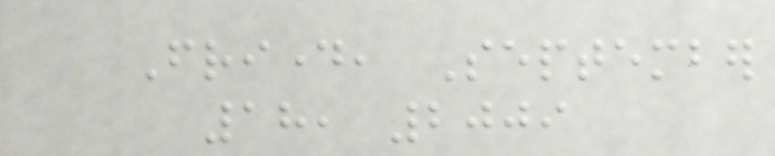Friday, September
18, 2009
